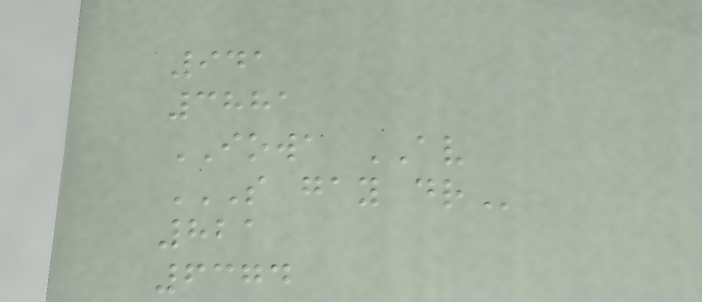941
3881
IOWA AV
S GAY DR
821
6374
